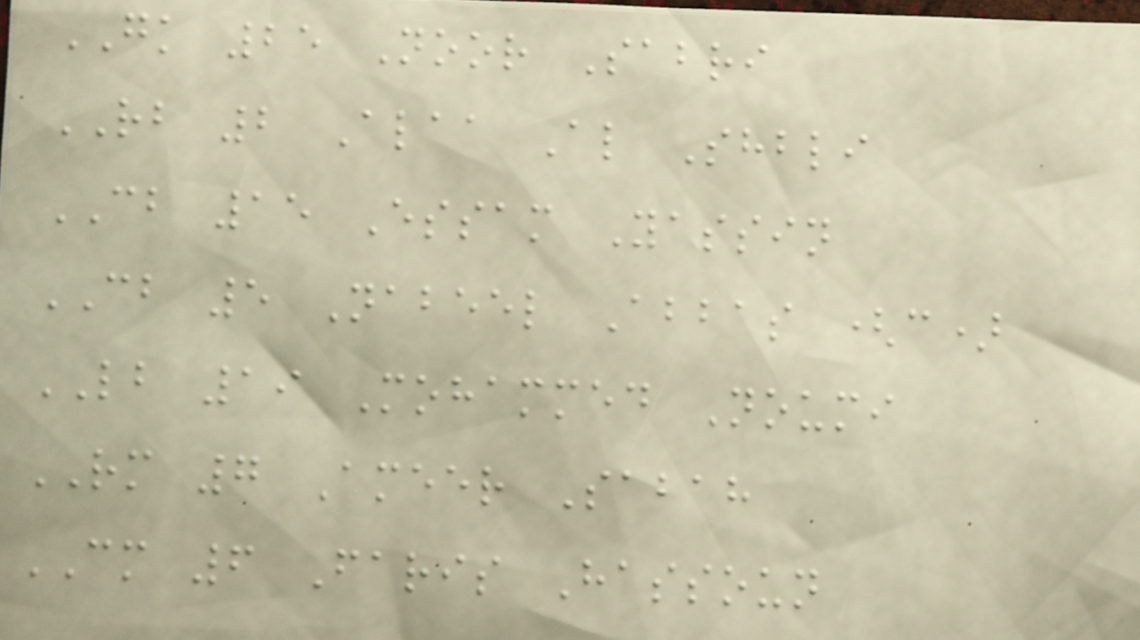GK 25 Noor Sabri
RB 2 Alaa Al Shbli
CB 15 Essam Yassin
CB 5 Nabeel Abbas (c)
LB 19 Mohammed Noumi
RM 7 Ameer Sabah
CM 6 Faris Hassoun
